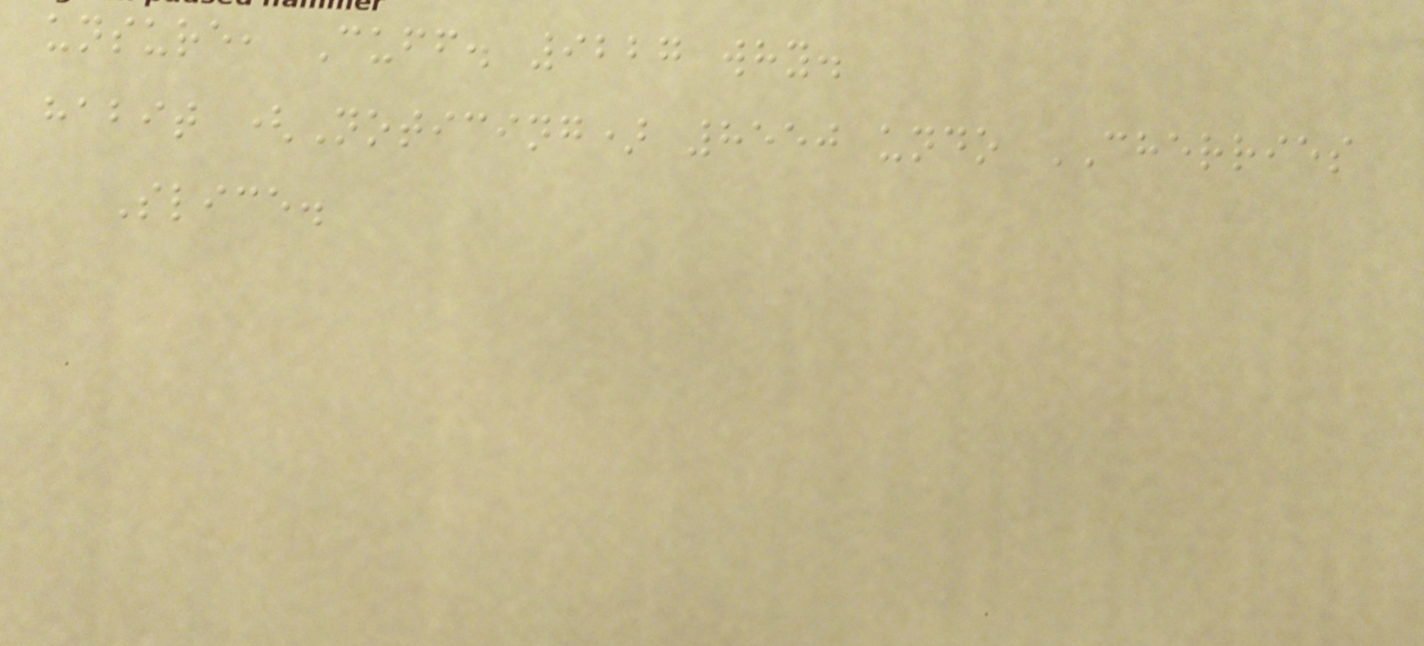unsure, Cuff. 9227 why.
habit (Noticing) 8550 undo CHERRIES
Slice.
